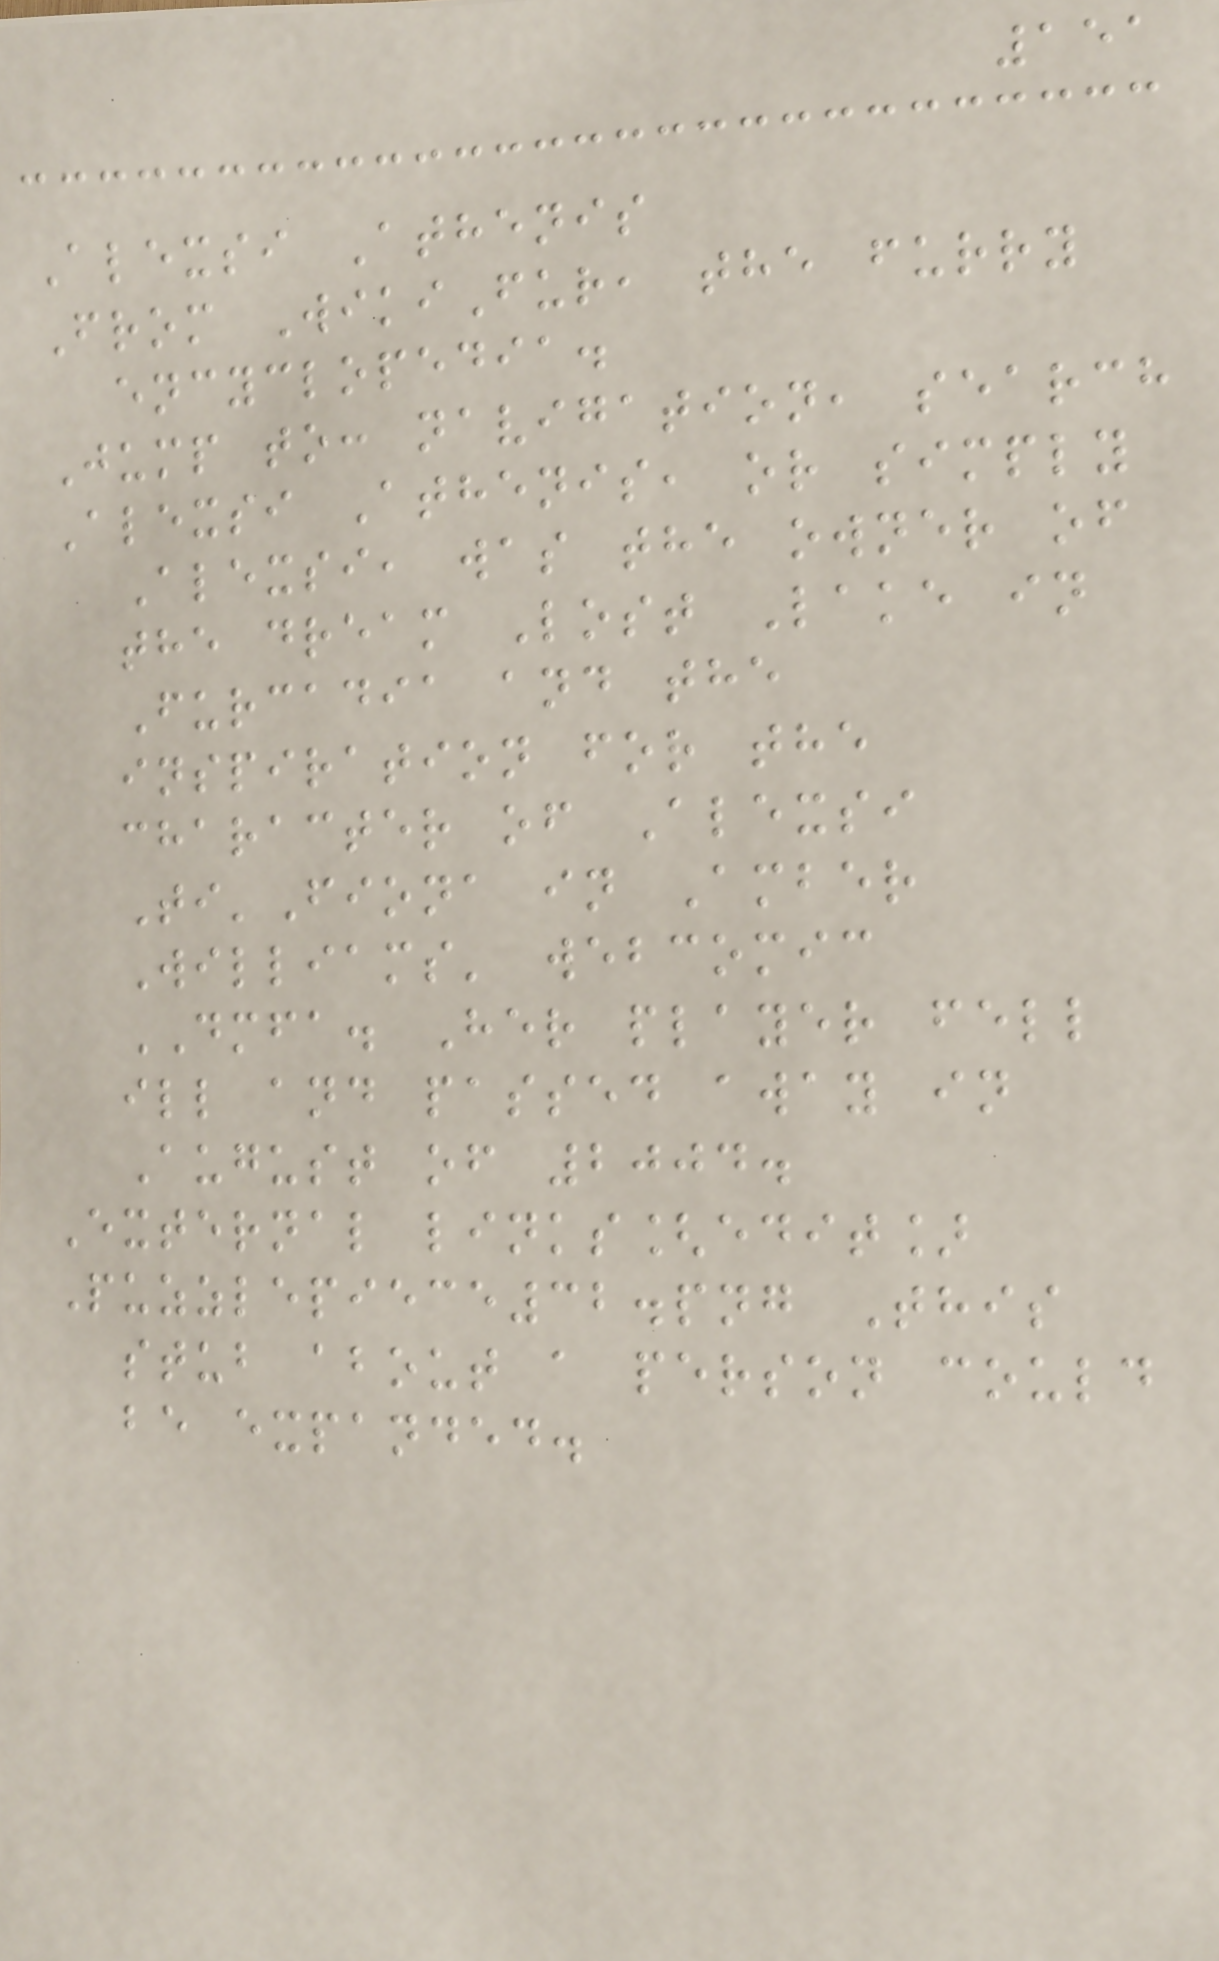151
Alexsi Athenis
From WikiFur, the furry
encyclopedia.
Jump to: navigation, search
Alexsi Athenis, or simply
Alexsi, was the owner of
the dream Lost Lake in
Furcadia and the
inspiration for the
character of Alexsi
Ti'Fiona in Amber
Williams' webcomic
DMFA. Her player fell
ill and passed away in
August of 2004.
External links[edit]
Puzzlepiece32.png This
stub about a person could
be expanded.
